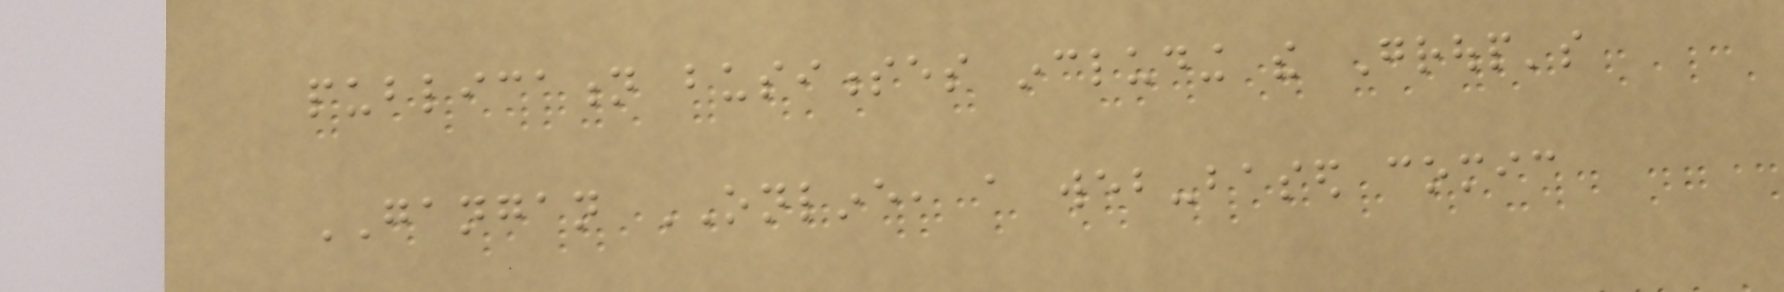publication businesses including the Group's
GANGAN ONLINE, a web-based comic
